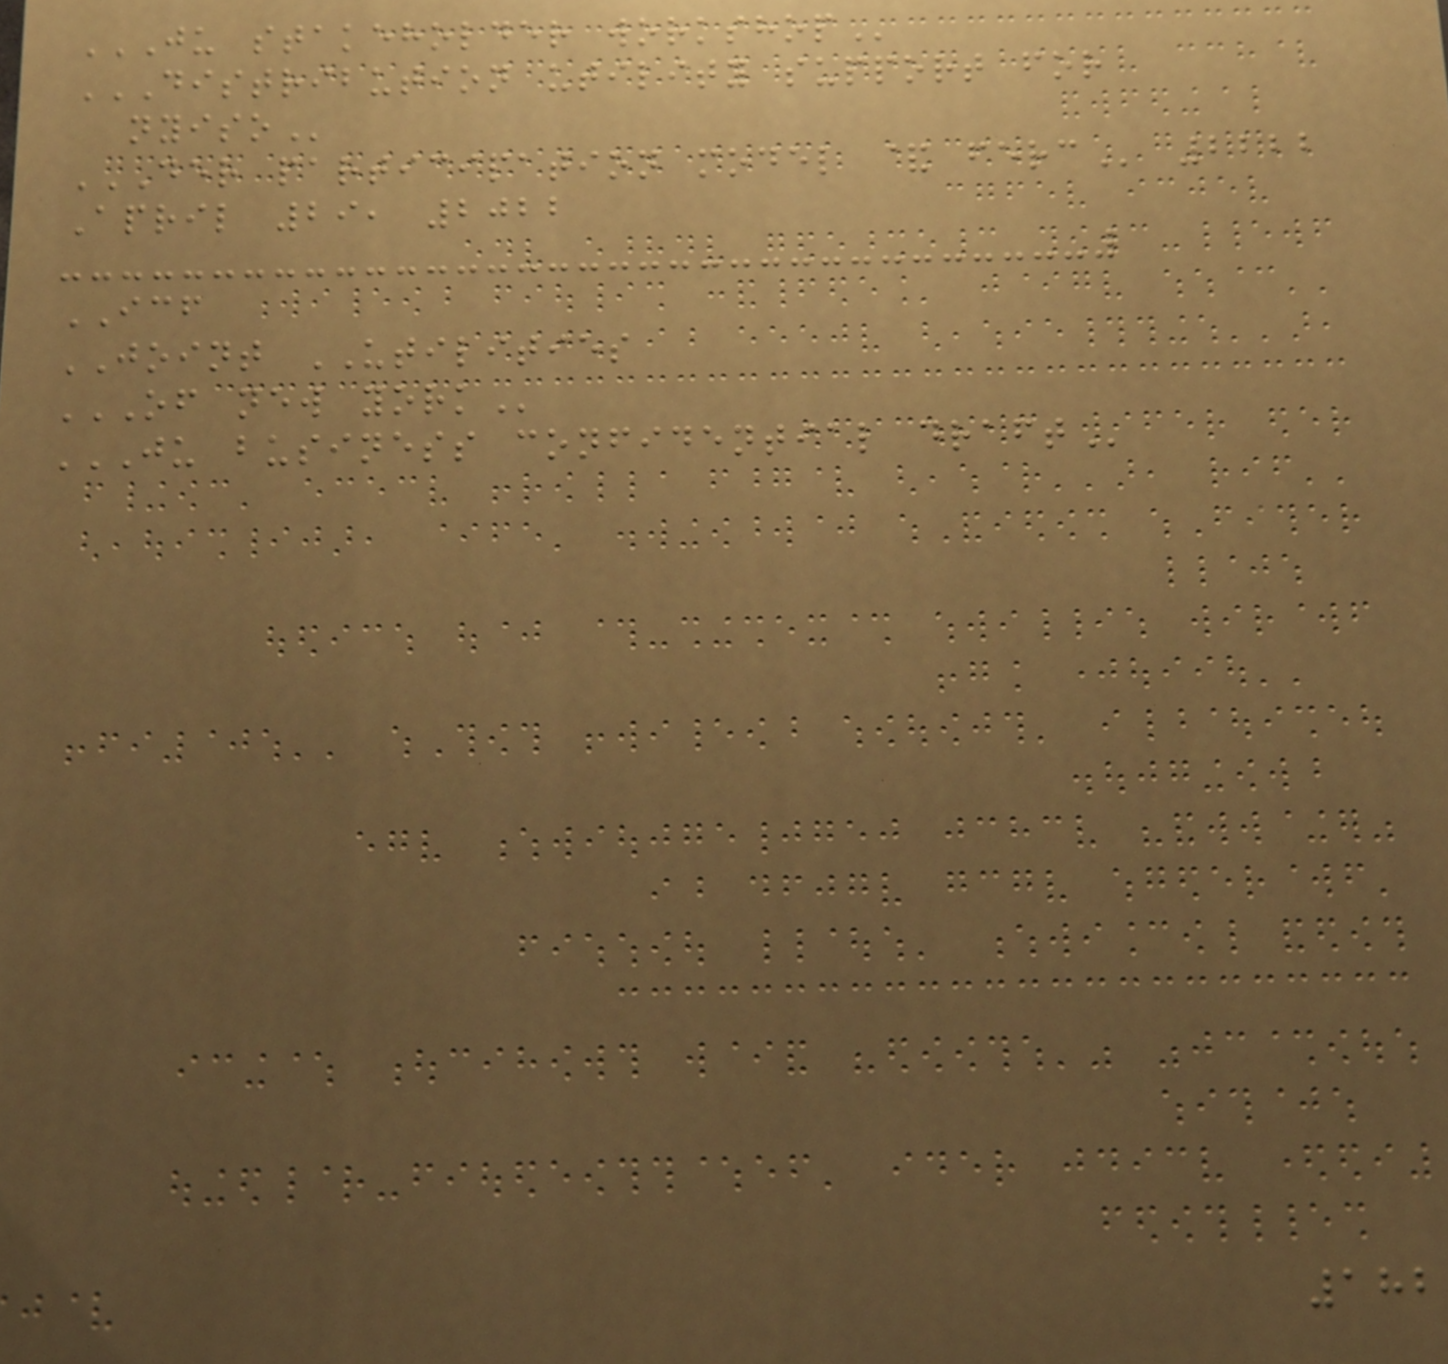JU STAKEHOLDER WORKSHOP
DISTRIBUTION UTILITY SUPPORT FOR
NYISO
DER PARTICIPATION MODEL & FERC 2222
April 29, 2022
ICF
JOINT UTILITIES
OF NEW YORK
JU BUSINESS CONFIDENTIAL DRAFT
182
